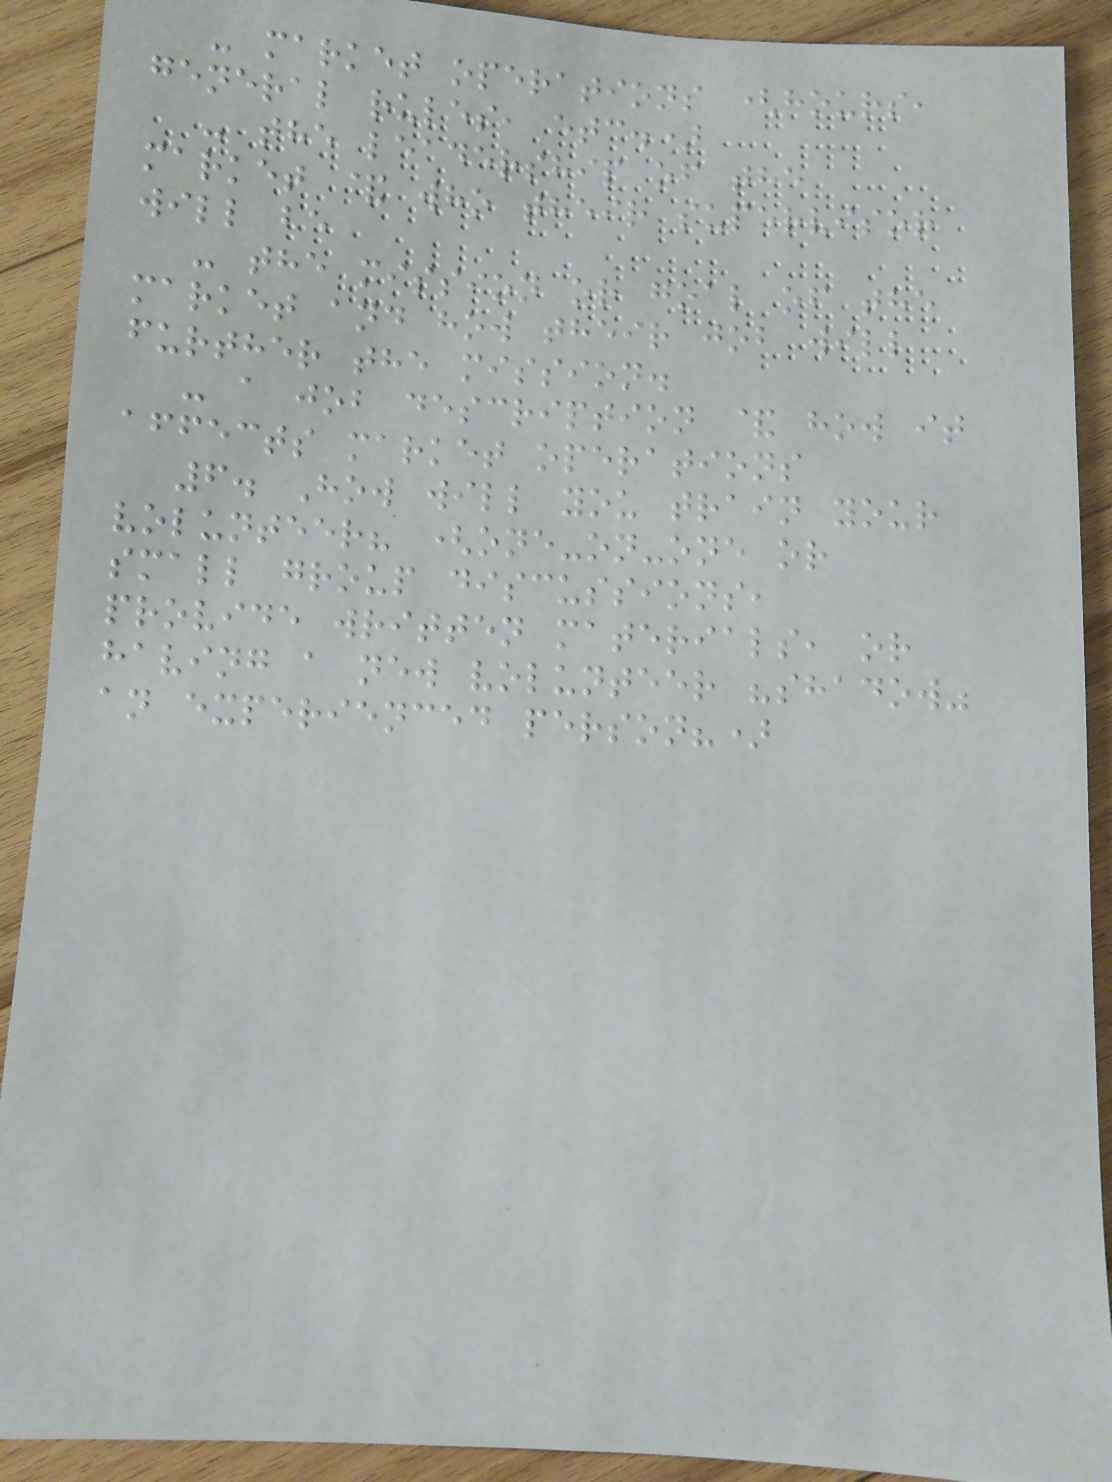- market operations (hours,
general rules, etc.)
- the leadership of the
market & who their supervisor
will be
- the mission or goal of the
market and how their job will
further the mission.
- a job description & how it
affects market operations
6. How will you train your
volunteer? (one-on-one or
small group discussions,
provide written materials, or
having a new volunteer "shadow"
an experienced person?)
